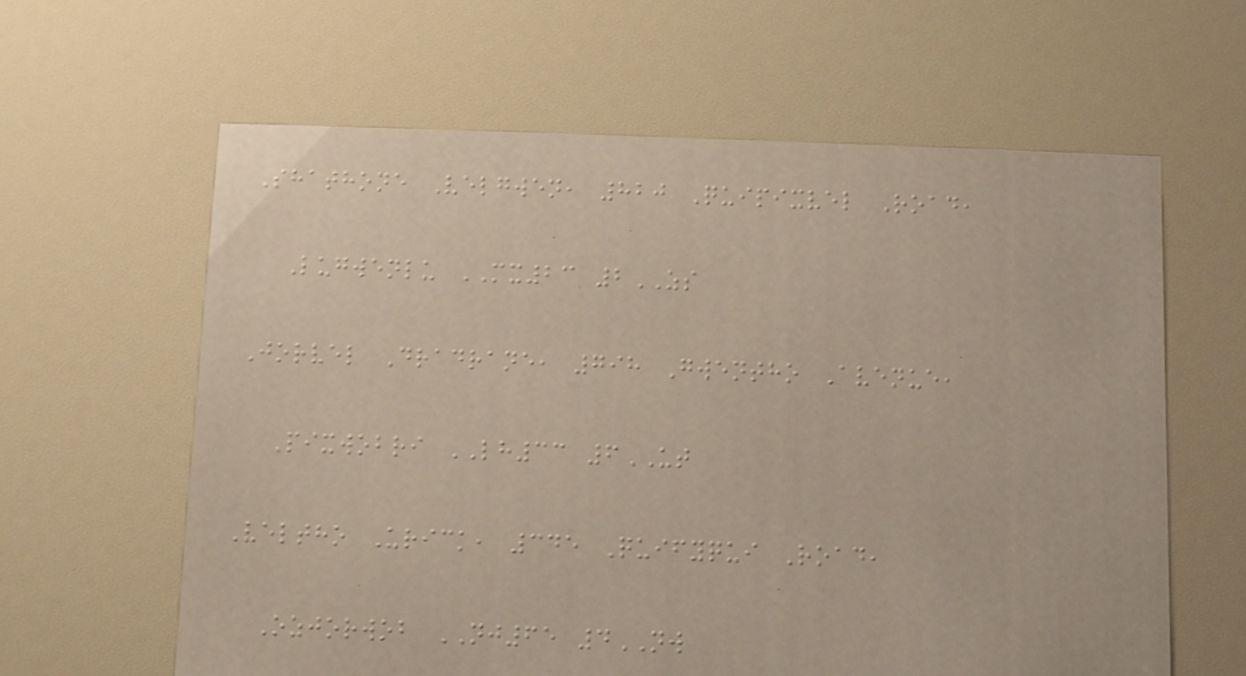Shathone Velgwen, 820 Quipixvel Road,
Lugwenlu MX23 2ZS
Jorvel Dradrane, 798 Gwentho Avenue,
Pixwobri LH33 6UT
Veltho Urick, 345 Quifyqui Road,
Ozjorwob NJ65 4NW
